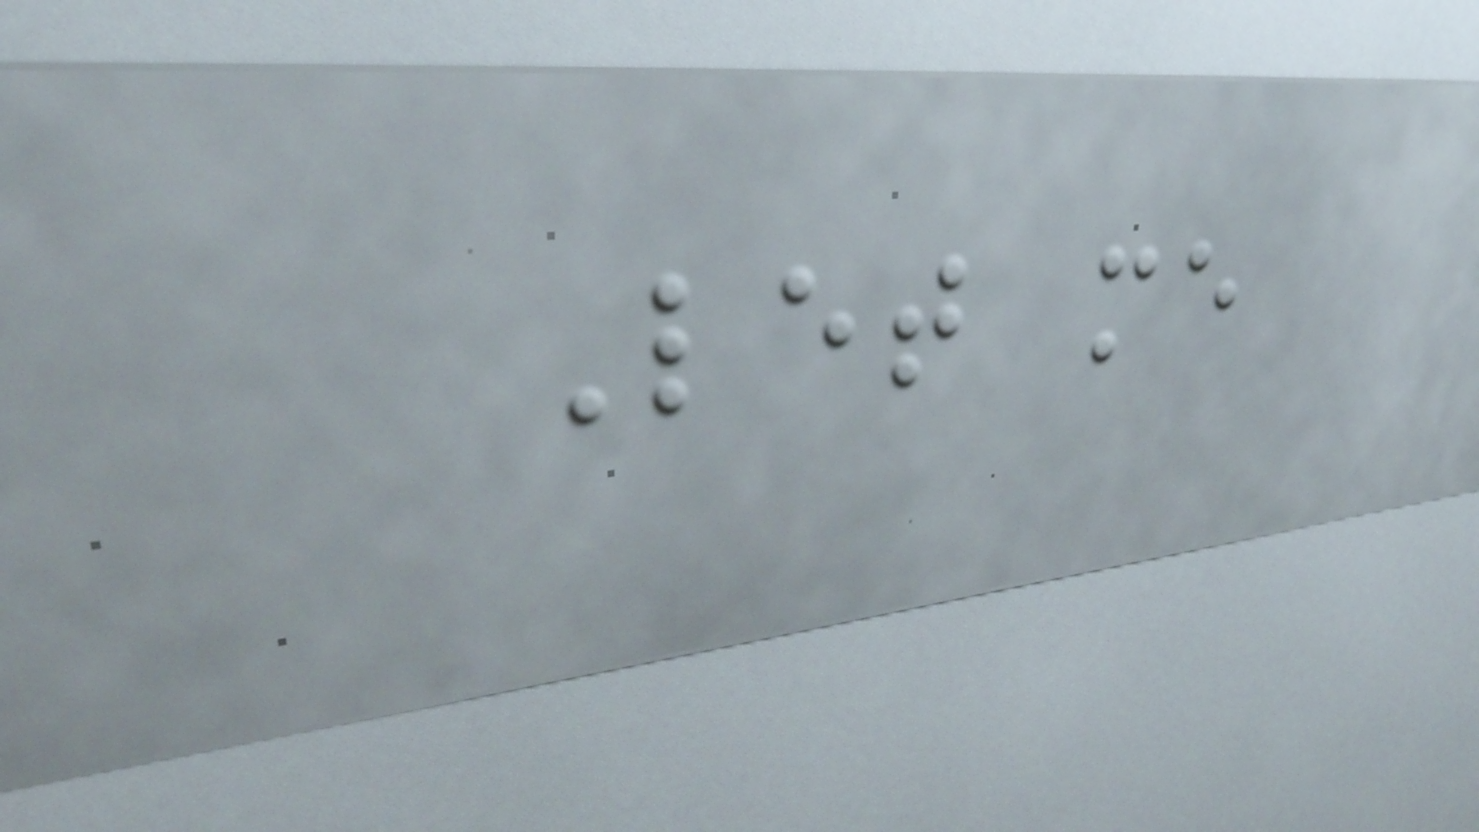Let me
